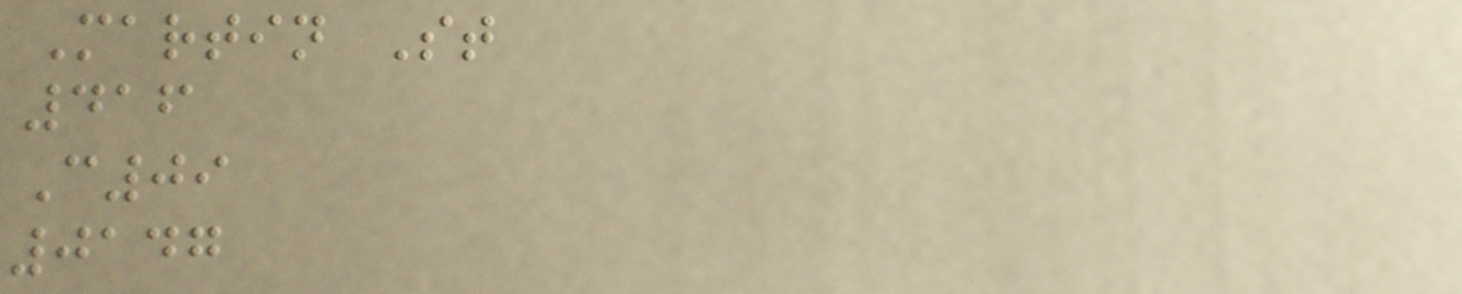Martin St
416
C09
0147
